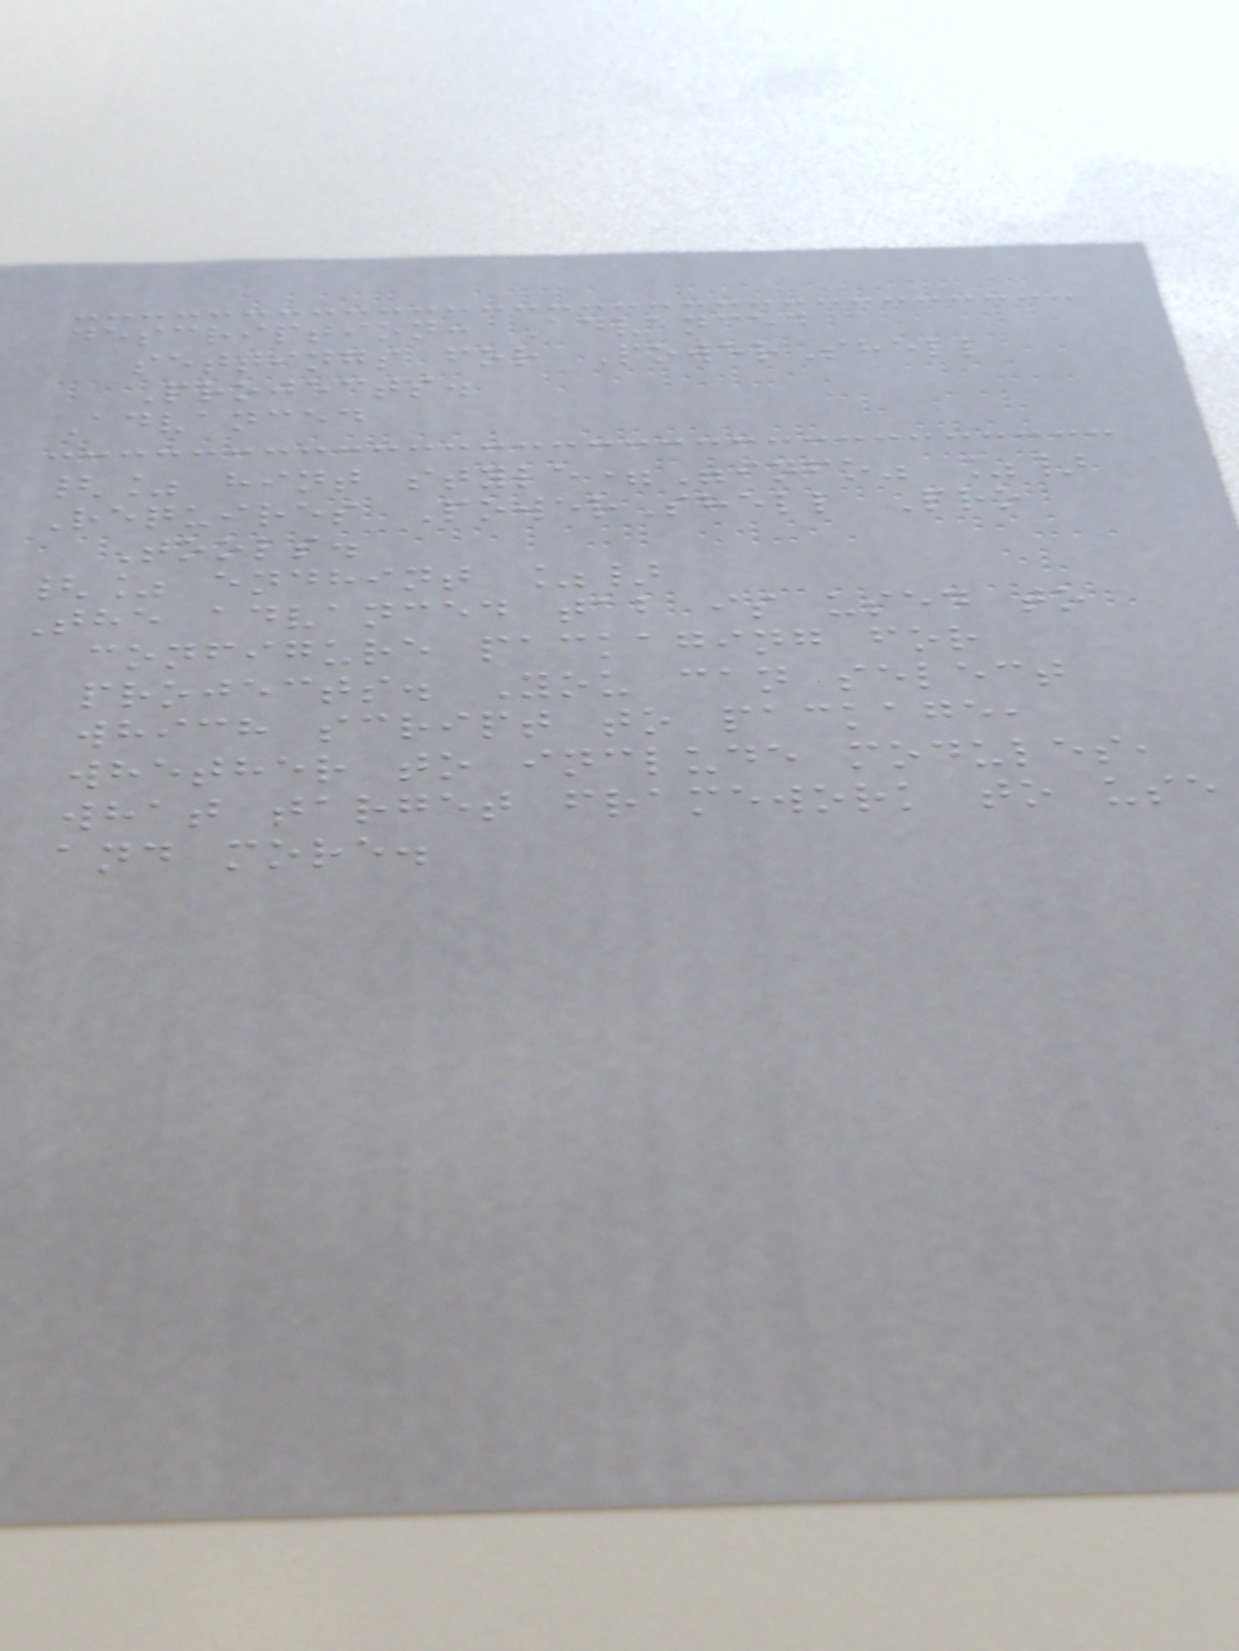description: Advanced
settings for PowerShell
Projects.
Advanced
{% hint style="info" %}
Requires PowerShell Pro
Tools.
{% endhint %}
The advanced tab is used to
configure packaging for
projects. You can select
which script to package,
whether to include modules,
what target framework to use
and more.
